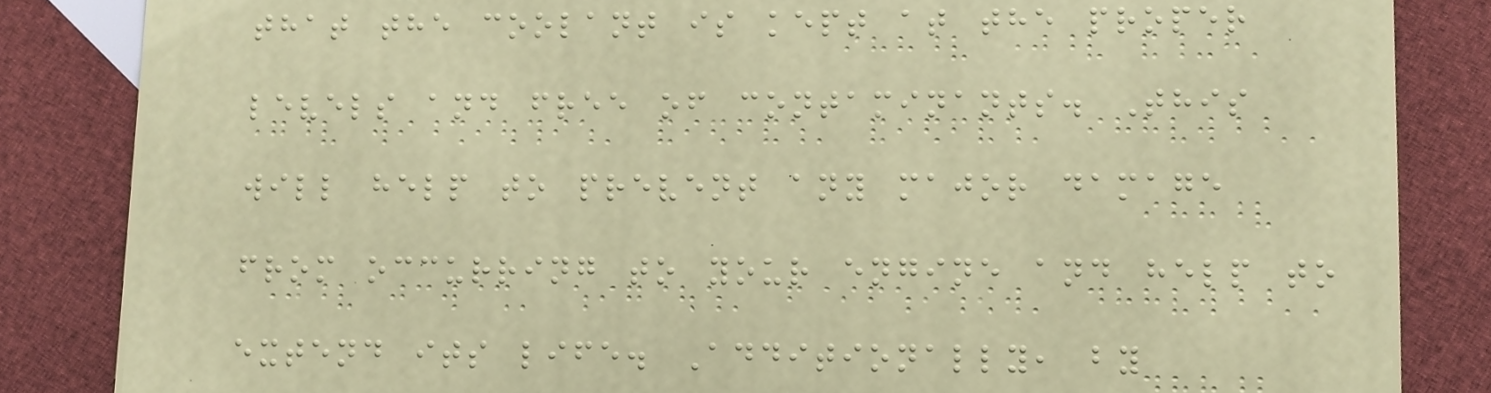that the coolant is kept at the proper
levels and free of contaminants. This
will help to prevent any major damage
from occurring to your engine and help to
extend its life. Additionally, by
